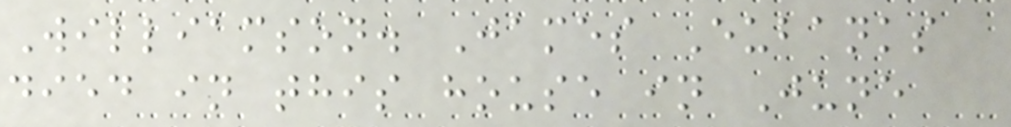Williamson. James Eubanks
died in this house in June
